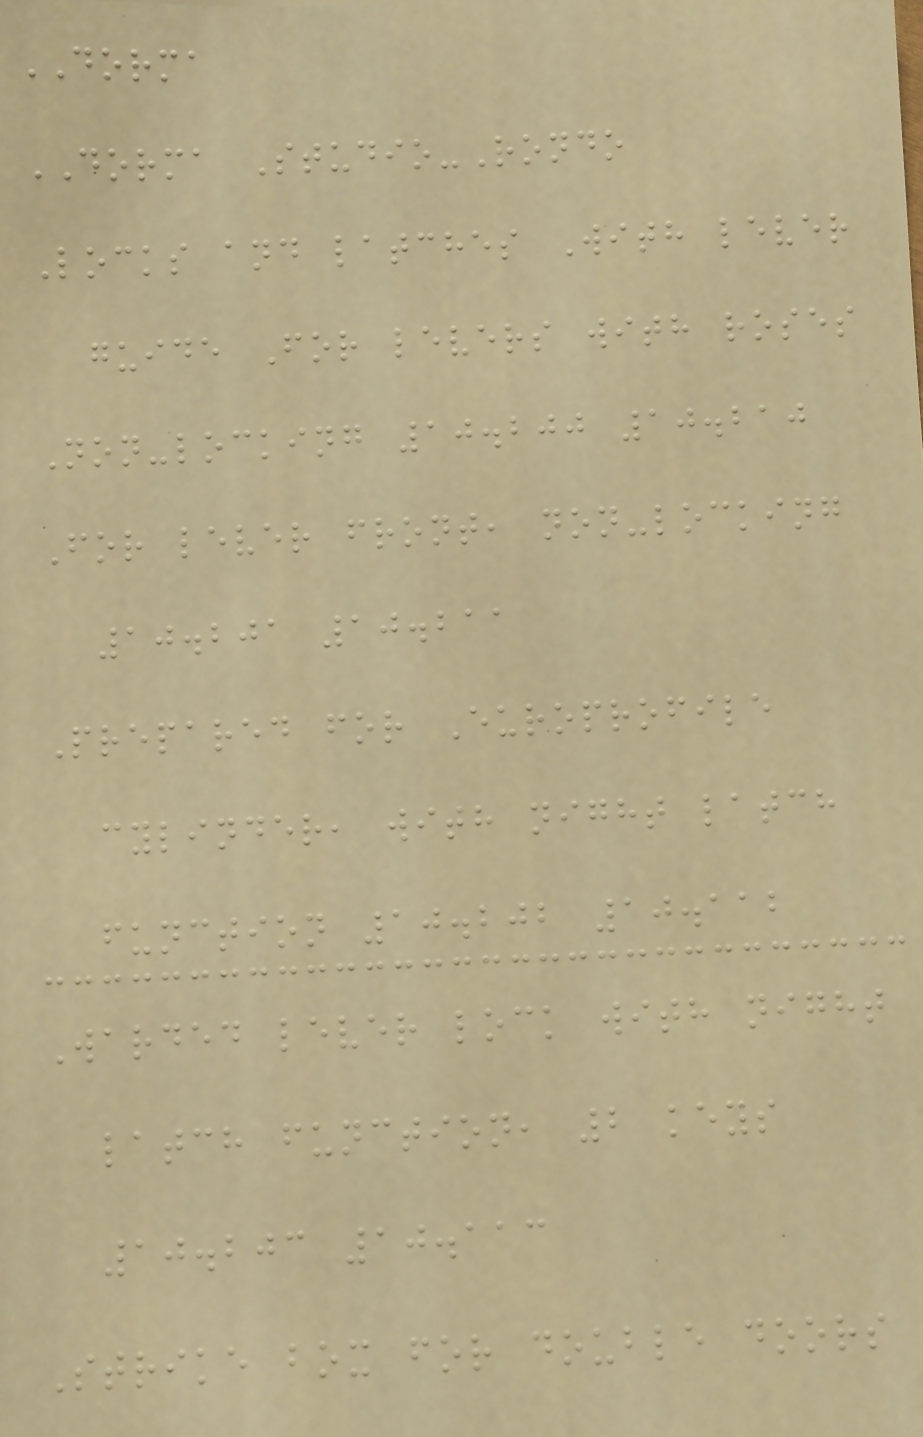DORMA
DORMA Studio-Rondo
Locks and latches With lever
guide For levers with roses
Non-locking 10.200 10.210
For lever front, non-locking
10.201 10.211
Prepared for Europrofile
cylinder, with night latch
function 10.202 10.112
Warded lever lock with night
latch function, 2 keys
10.203 10.113
Strike box for double doors
